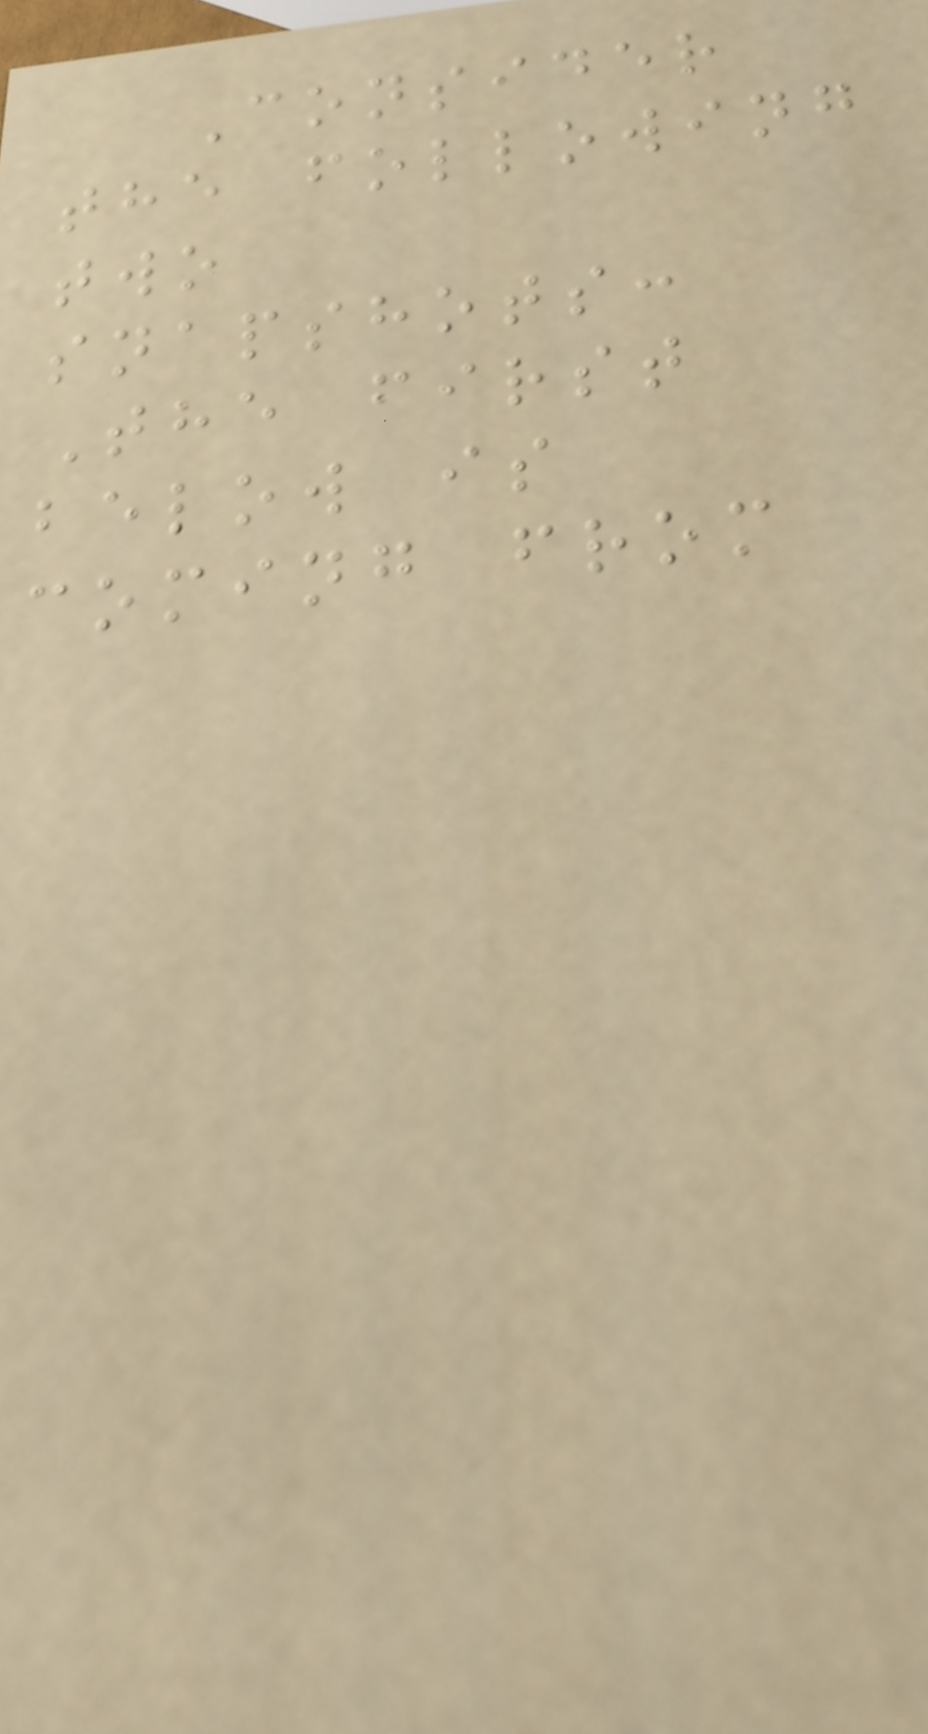Consider
the following
two
snapshots:
The first
below is
coming from
